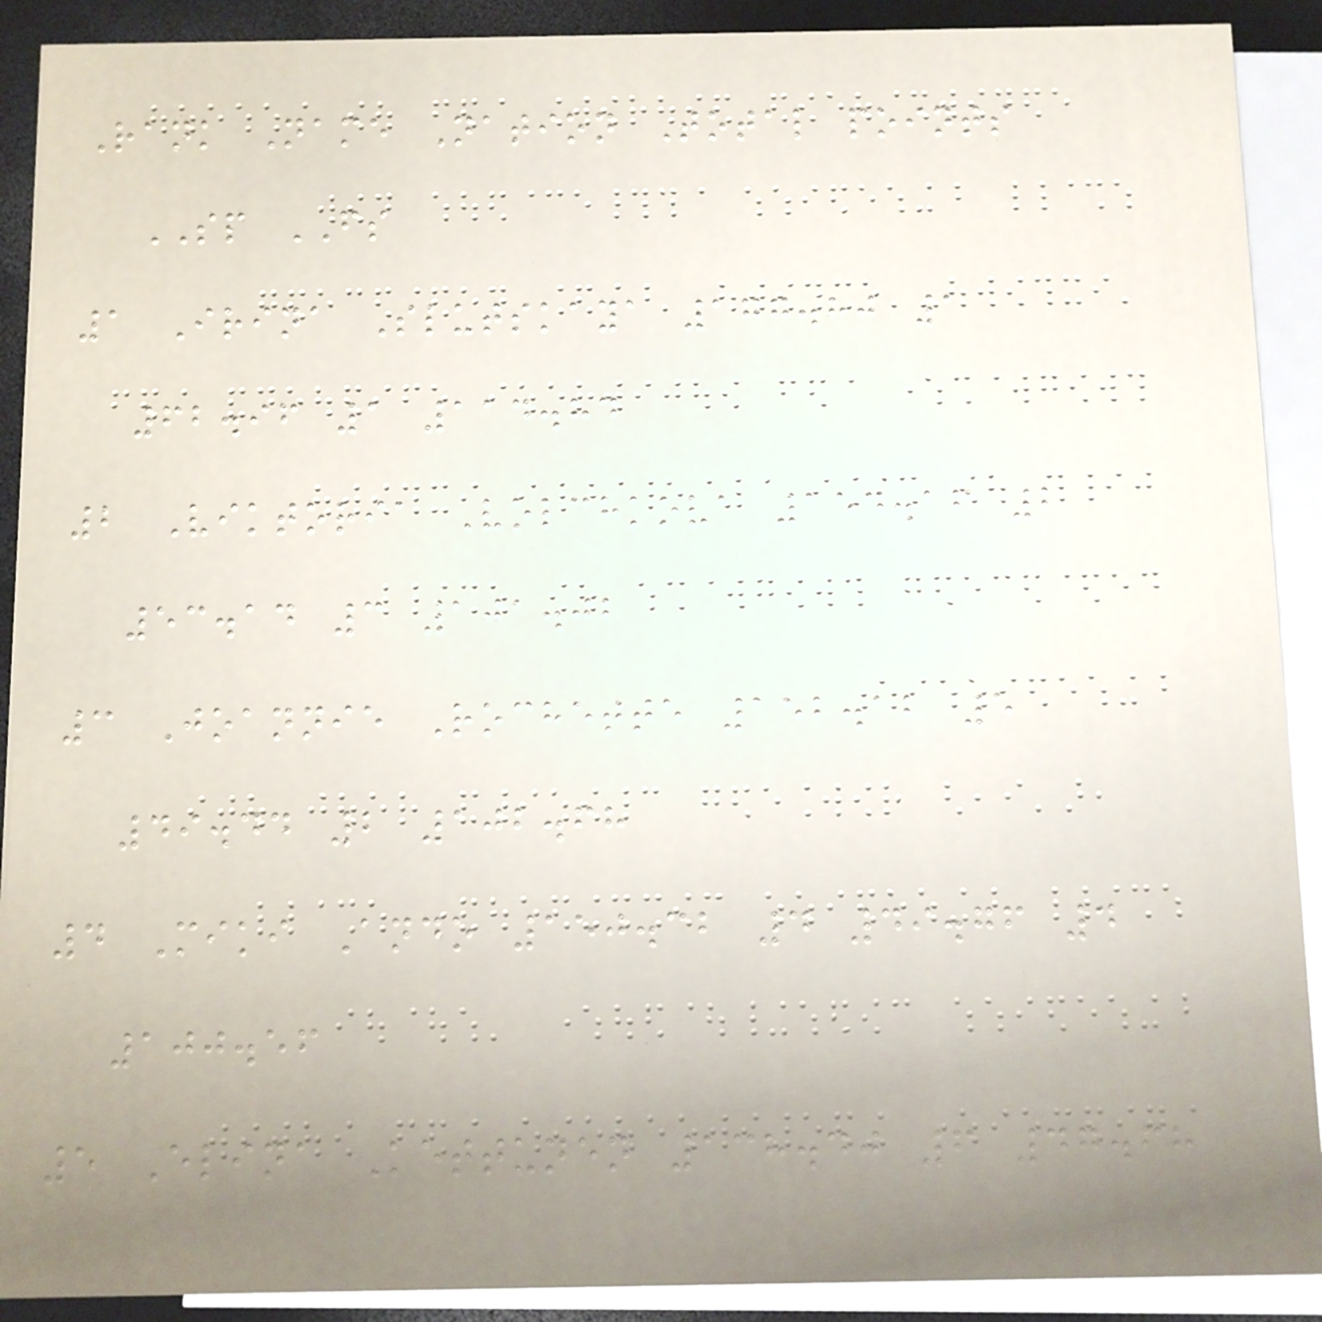Rank Name Nation Total points
SP FS
1 Irina Slutskaya 177.80 1
62.96 1 114.84
2 Viktoria Volchkova 154.16 2
53.14 3 101.02
3 Joannie Rochette 152.12 5
49.44 2 102.68
4 Miki Ando 150.32 4 49.76 4
100.56
5 Elina Kettunen 138.40 6 47.68
